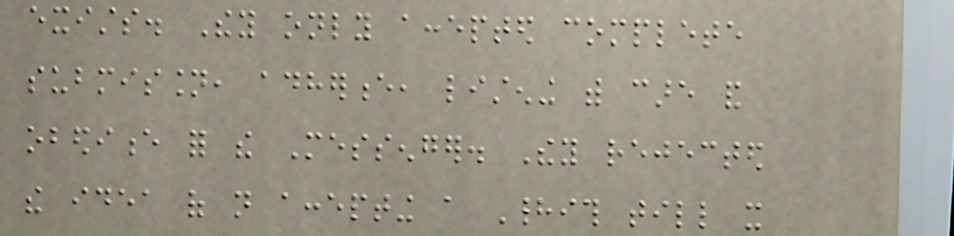exists. They only accepted complete
submission, adherence, listening with care and
obedience for the Messenger. They rejected
the idea of not accepting a Hadith till it
